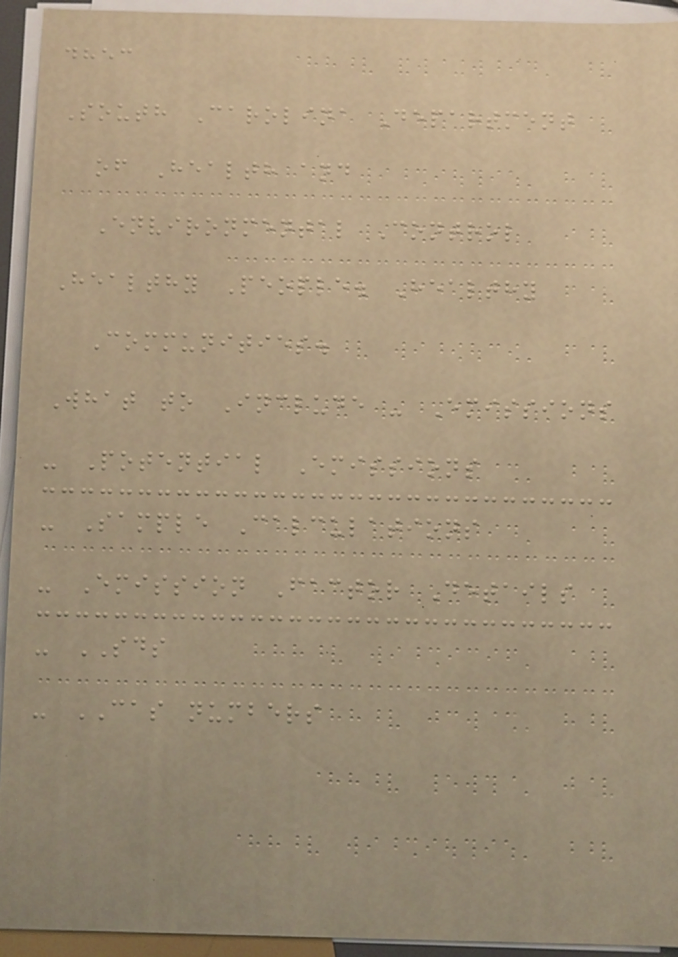dhec
South Carolina Department
of Health and
Environmental Control
Healthy People. Healthy
Communities.
What to Include - Emissions
- Potential Emissions
- Sample Calculations
- Emission Factor Details
- SDS
- CAS numbers
